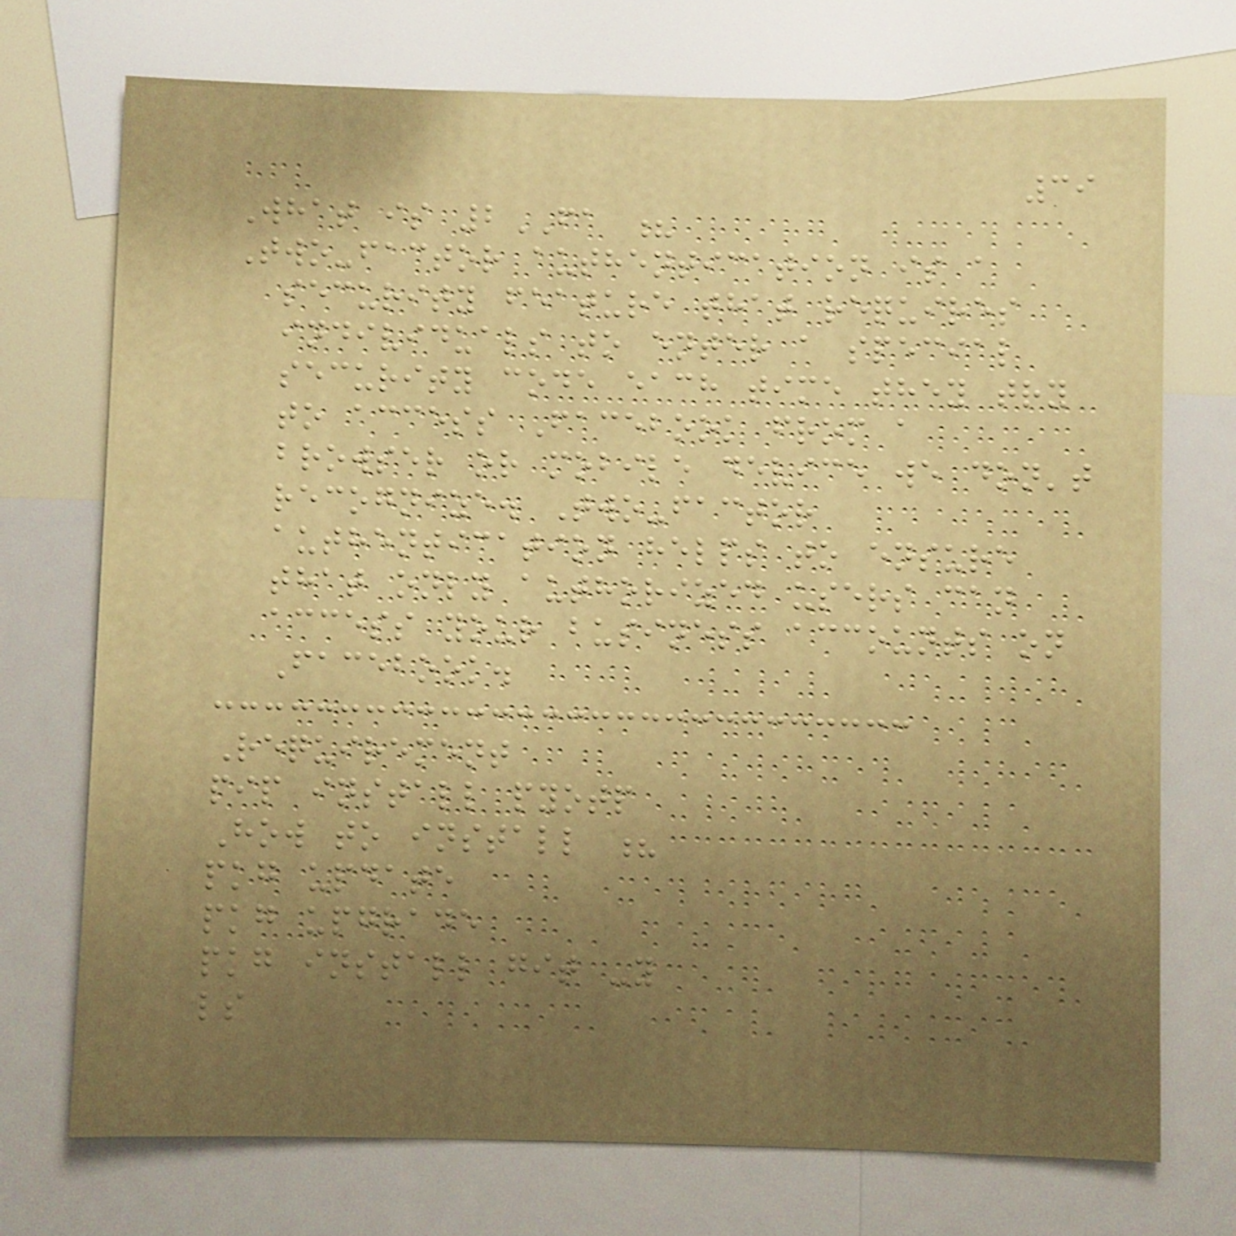39
What is 2FA ?
Two-factor authentication is a
security feature that requires
individuals to enter a special
security code each time they try
to access Facebook from a
browser or mobile device we don't
recognize. Two-factor
authentication helps to ensure
that only authorized users can
access your business accounts on
Facebook.
Requirement
pip install pyotp
How to install ?
pkg update
pkg upgrade
pkg install git -y
ls
